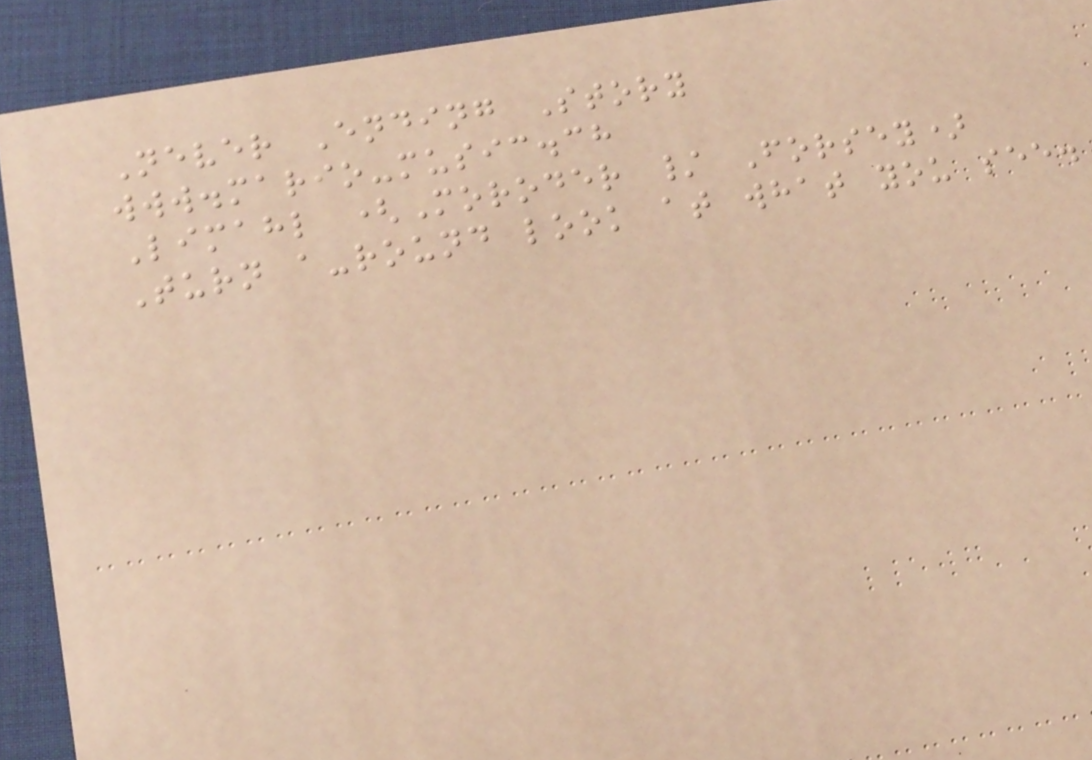Never Ending Story
www.mario-music.ch
Limahl (Moroder / Forsey)
Turn a-round look at what you see.
